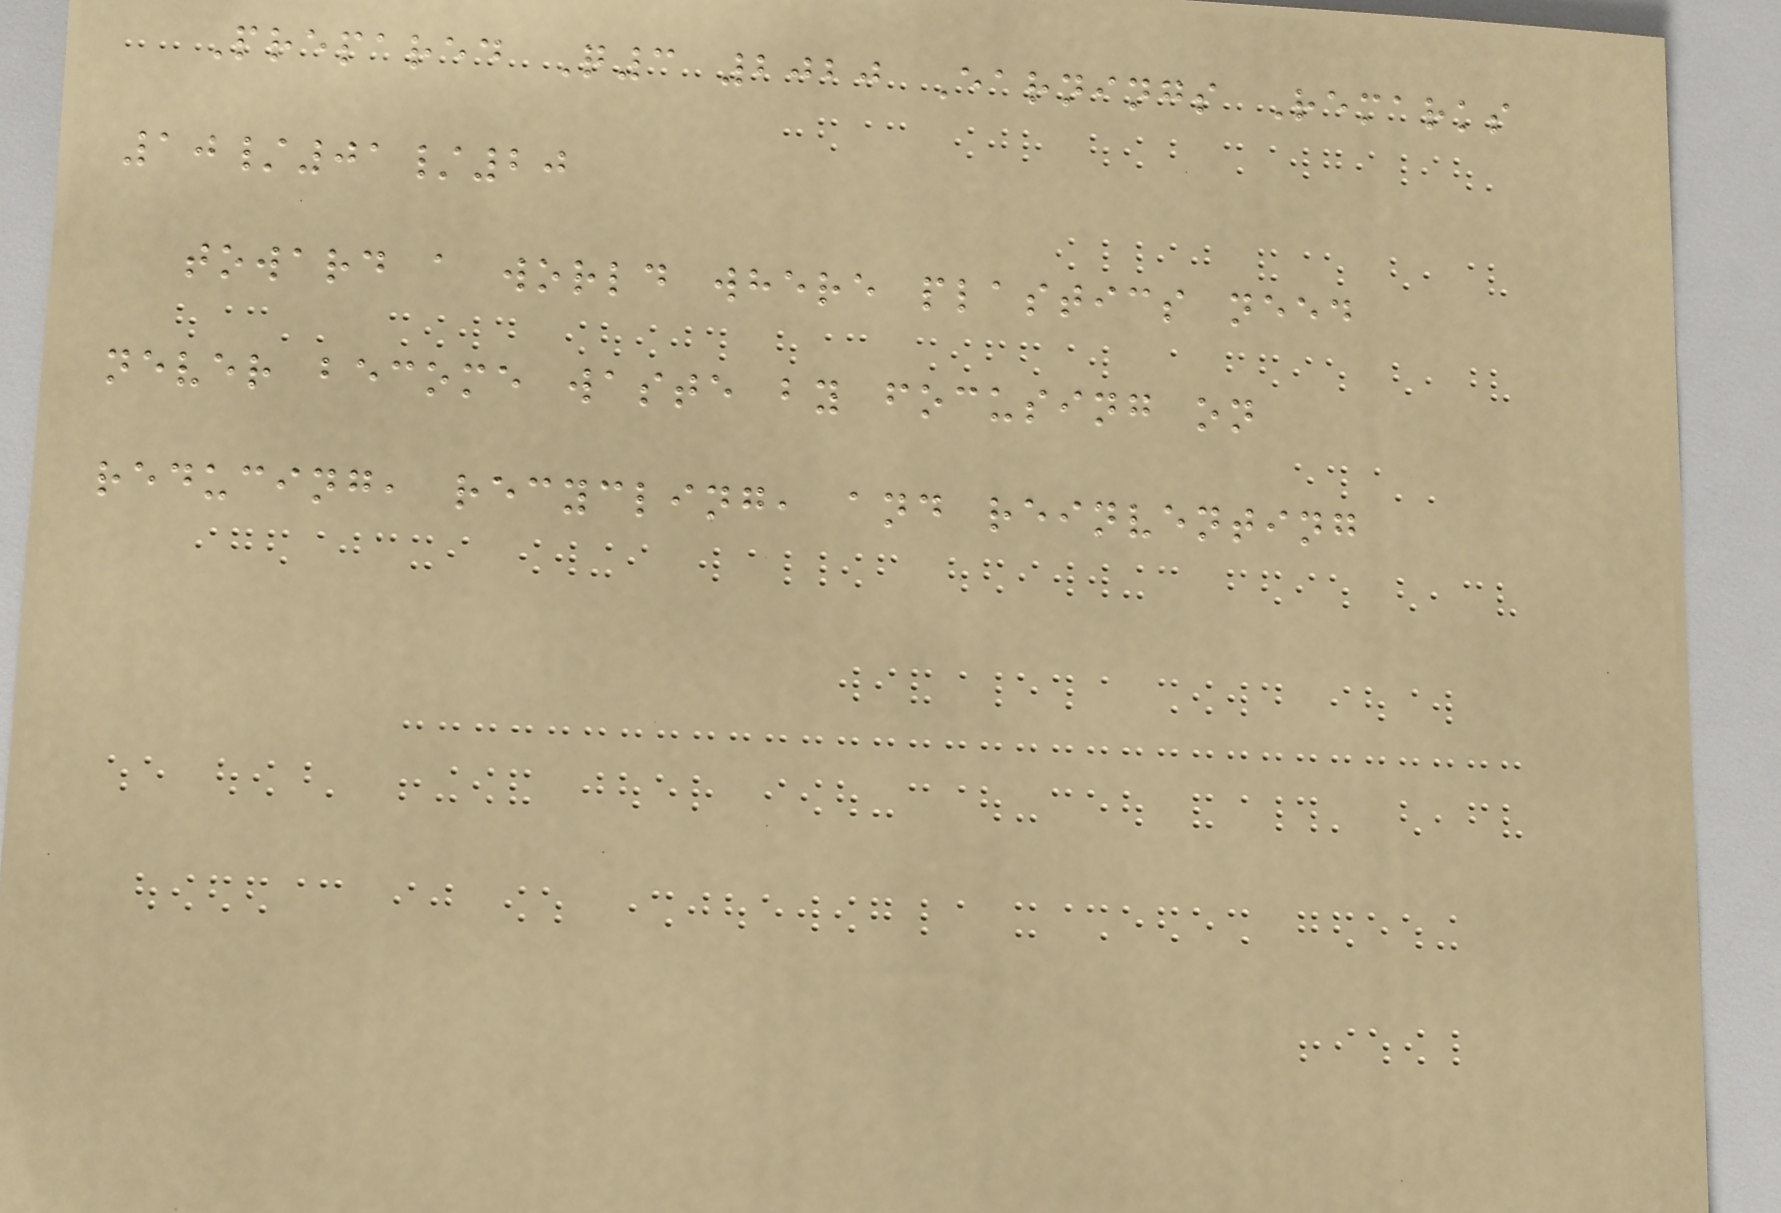Prepared Q3 2020 Earnings Remarks
10/01/20
toward a world where plastics need
never become waste by focusing on
reducing, recycling, and reinventing
